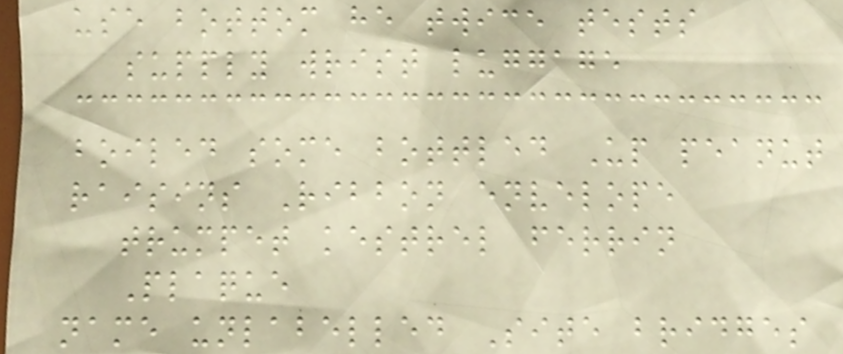use bottom he twice tests
supply wrist luggage
boiled some bottled Up peanut
raisins Ribbon envelope
trumpet kestrel ferrin
Plaque
name unlabelled Site bridges
